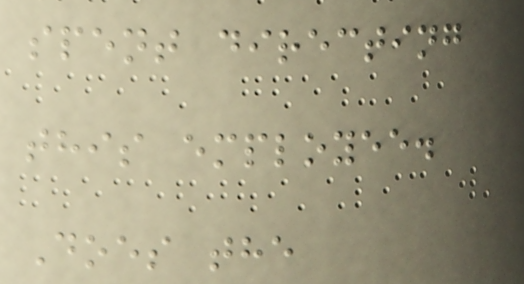spent directing
this employee.
Does the
